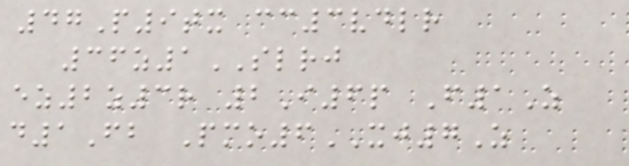47P9tx cc3vdlr
36z1SLRJ
ez2z3r 2I6p F1Z
d1Fb Pmo6XJ7Z
